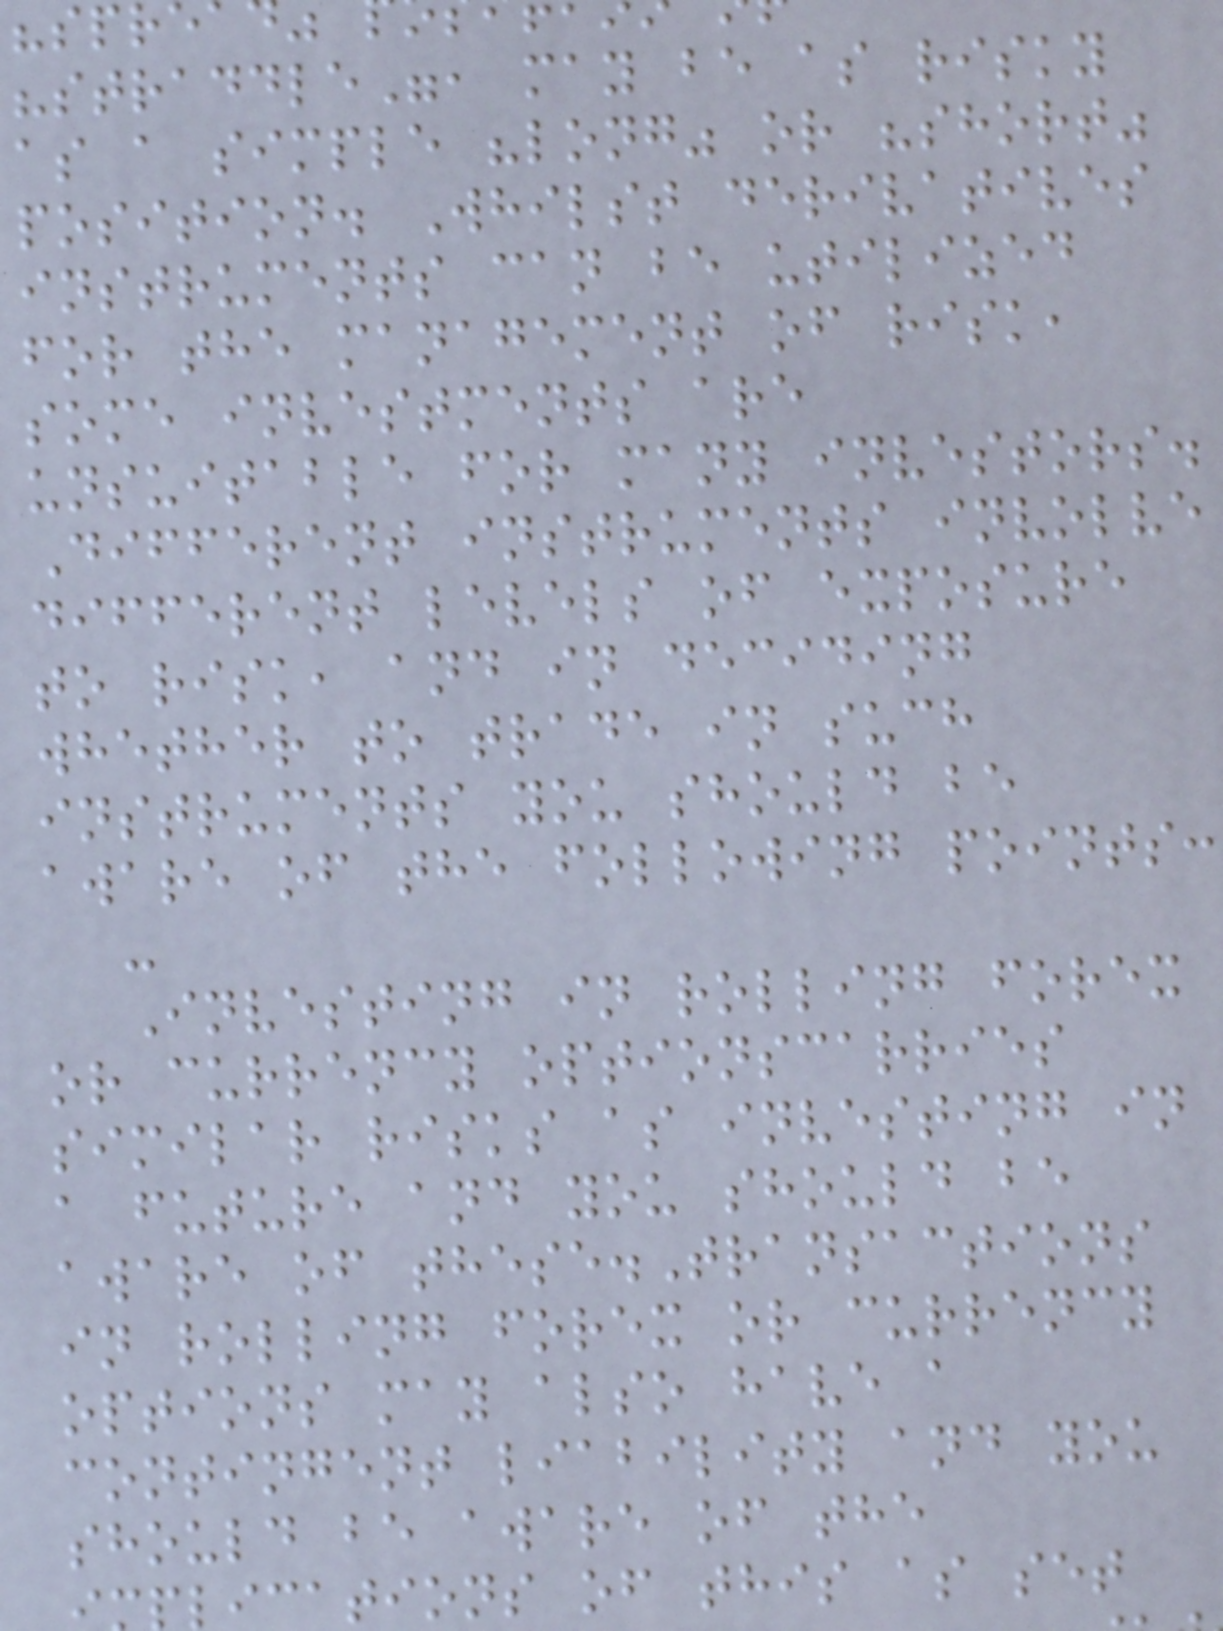"straddle", may be as risky
as a simple "long" or "short"
position. Whilst derivatives
instruments can be utilized
for the management of risk,
some investments are
unsuitable for many investors.
Different instruments involve
different levels of exposure
to risk, and in deciding
whether to trade in such
instruments you should be
aware of the following points:
-
Investing in rolling forex
or currency optionscarries
similar risks as investing in
a future and you should be
aware of these.Transactions
in rolling forex or currency
options may also have a
contingent liability and you
should be aware of the
lications of this as set
